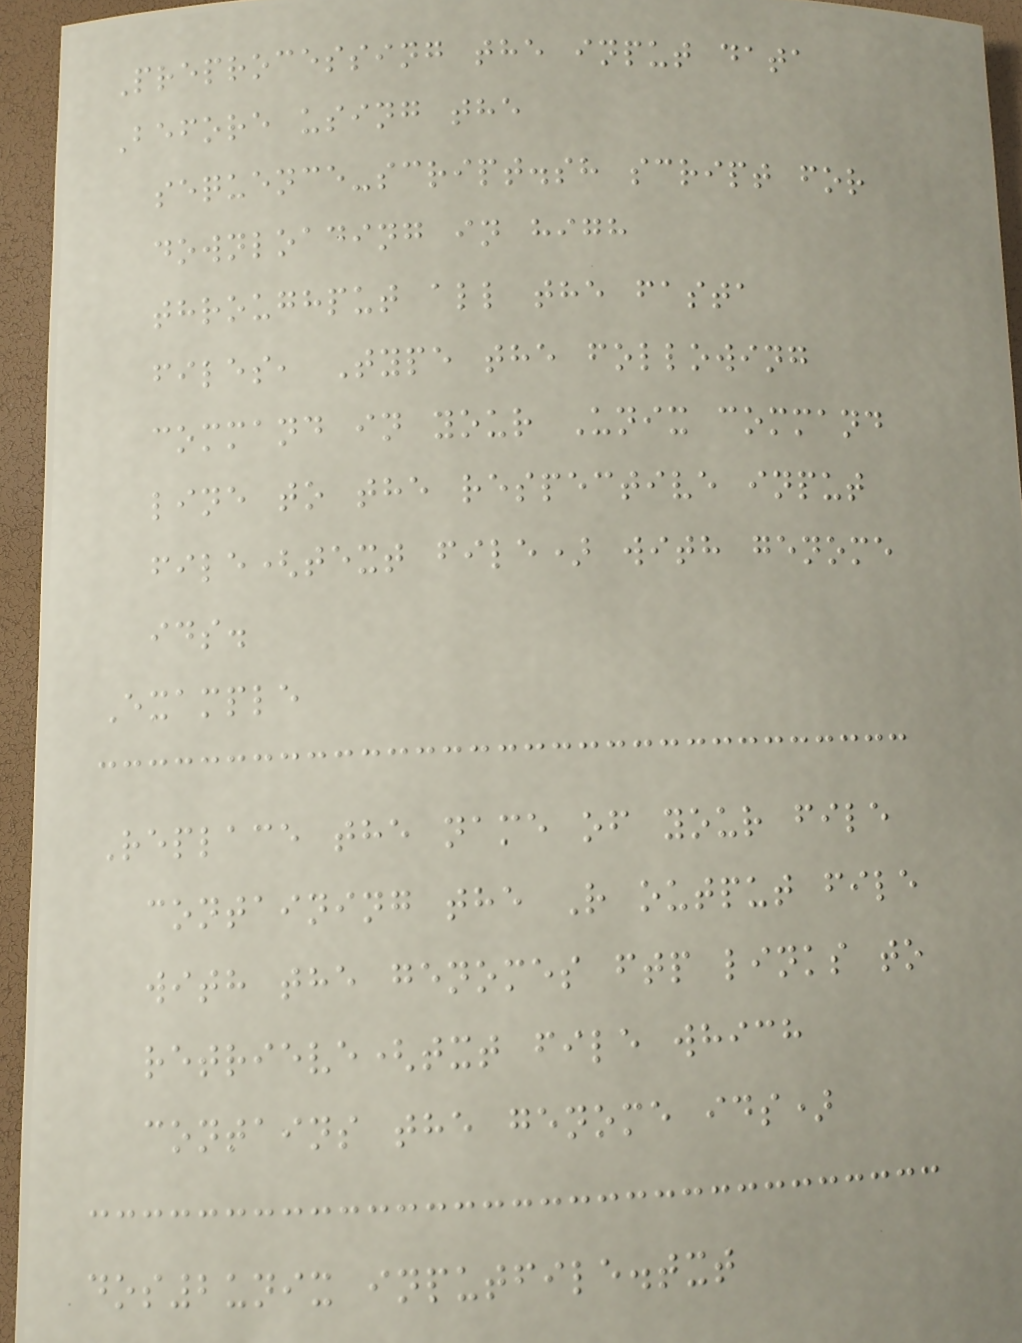Preprocessing the input data
Before using the
sequence-script.sh script for
downloading in high
throughput all the fasta
files, Type the following
command in your Unix command
line to the respective input
file(text file) with genome
ids.
Example
Replace the name of your file
containing the R output file
with the genomes ftp links to
retrieve(txt file which
contains the genome ids)
dos2unix inputfile.txt
